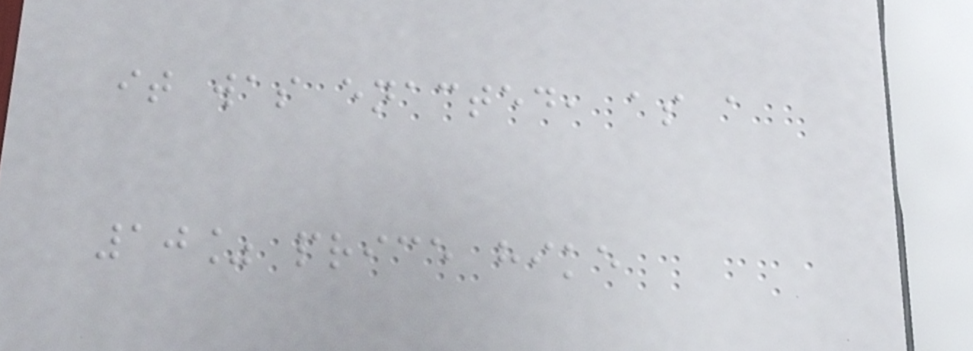it was enacted, as a
10% price hike
